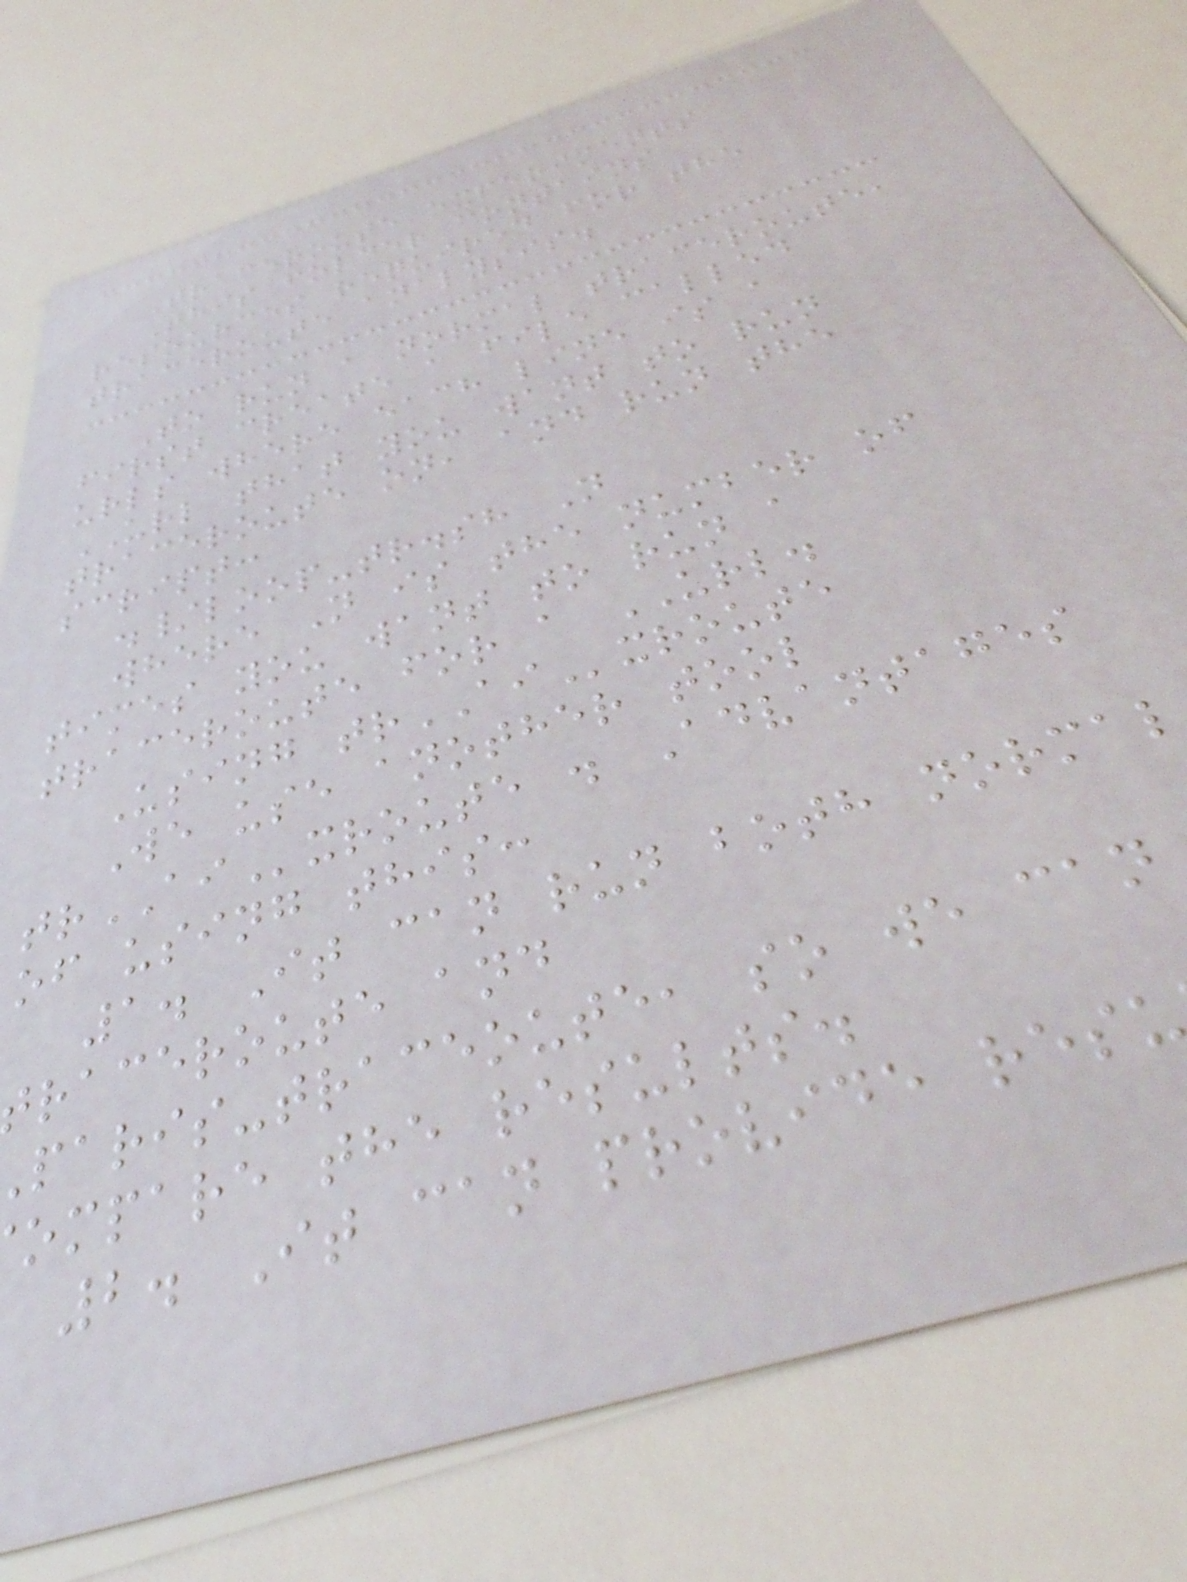Traceroute experiments
This folder contains
resources required for the
traceroute analysis.
To run a normal traceroute,
first create a file called
urls where each line is a
URL that you want to run
traceroute on, and run the
script:
./loop-tr.sh N
where N is the number of
times you want to run a
traceroute for a URL.
Using trAIxroute
We use another tool
trAIxroute . Advantages
of using this:
1. It can run both normal
raceroute and
paris-traceoute, so we can
ompare the results.
2. It can provide resu
